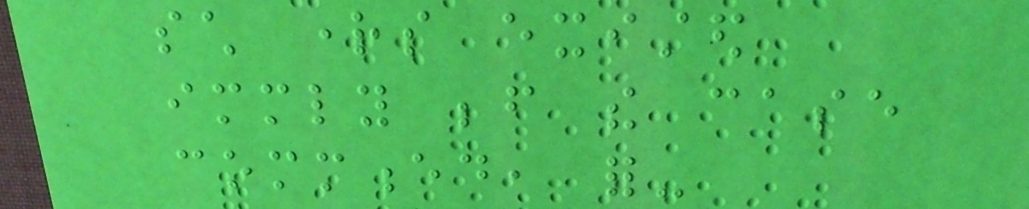such rights existed
immediately before the case
commenced, for-
